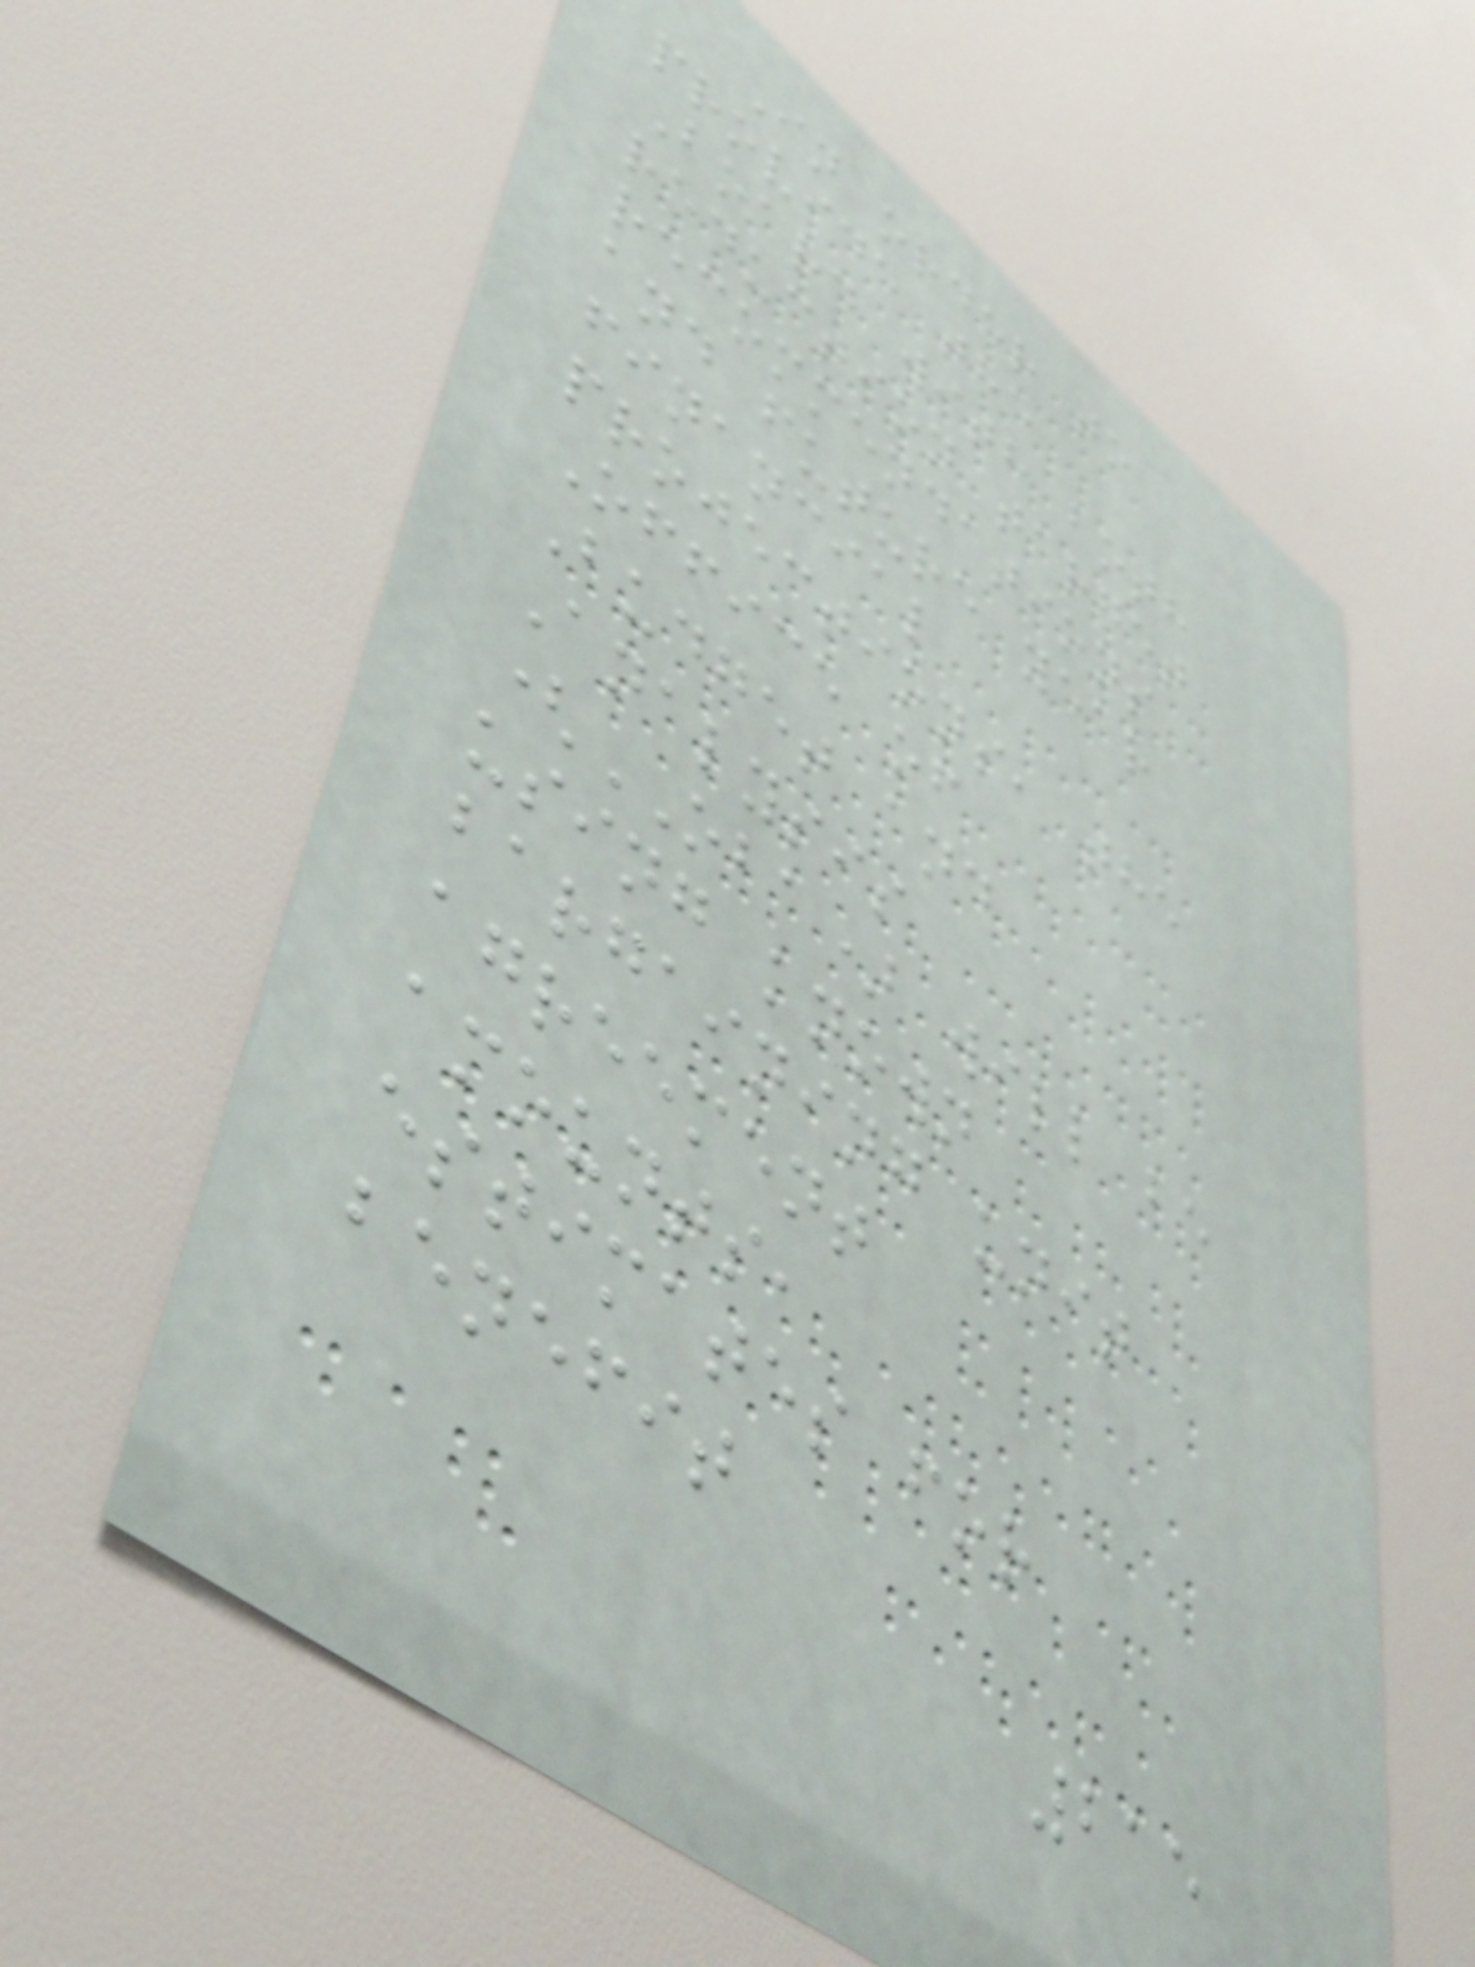In order to
provide the
Board with both
reduction target
recommendations
and future year
financial
projections, the
Office of
Budget and
Analysis
(OBA) will be
using known
bargaining unit
agreement
amounts,
estimates for
benefit
215
